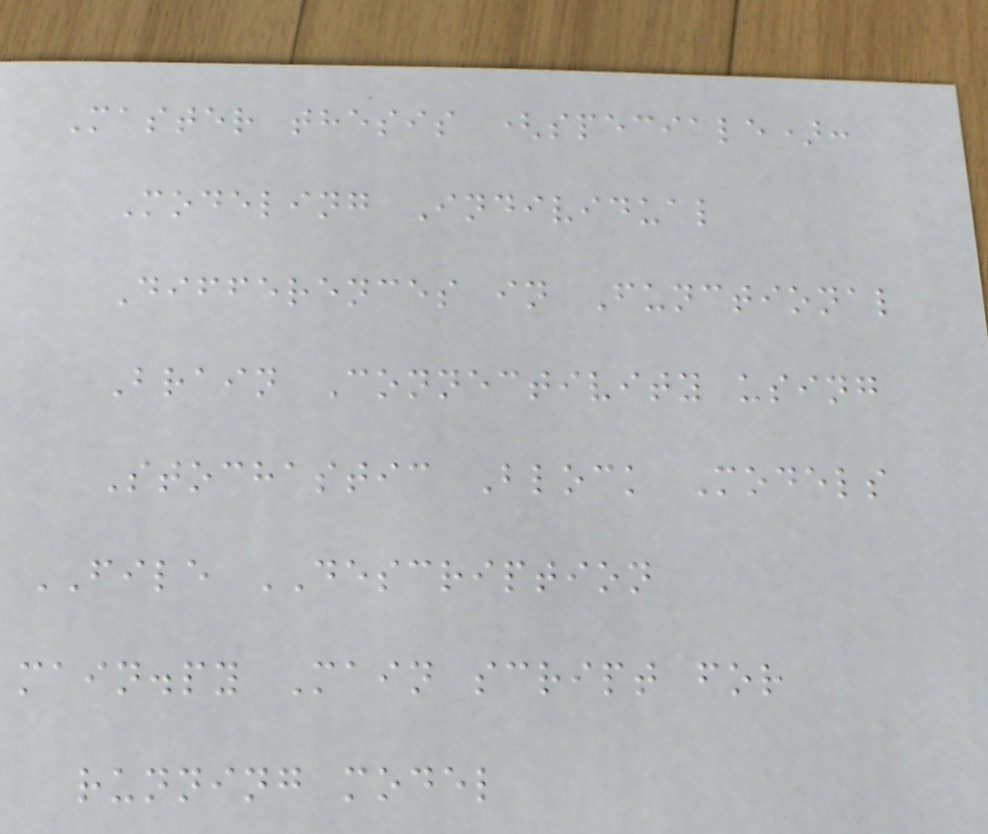Master thesis (speciale):
Modeling Individual
Differences in Functional
Brain Connectivity using
Stochastic Block Models
FILE DESCRIPTION
main.py Main script for
running model
